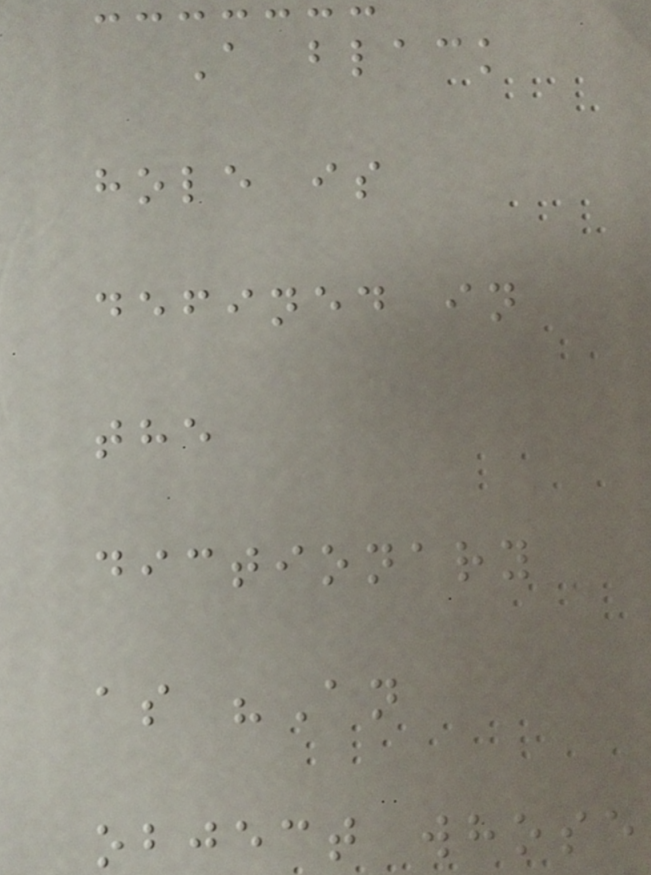A black
hole is
defined in
the
dictionary
as "An
object whose
